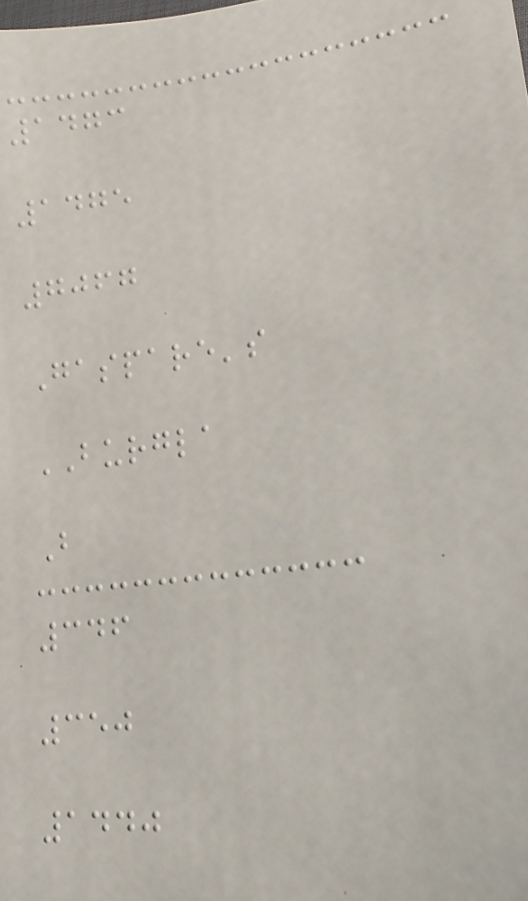1473
1475
7067
Gaspare's
BURGLA
B
346
350
1440
